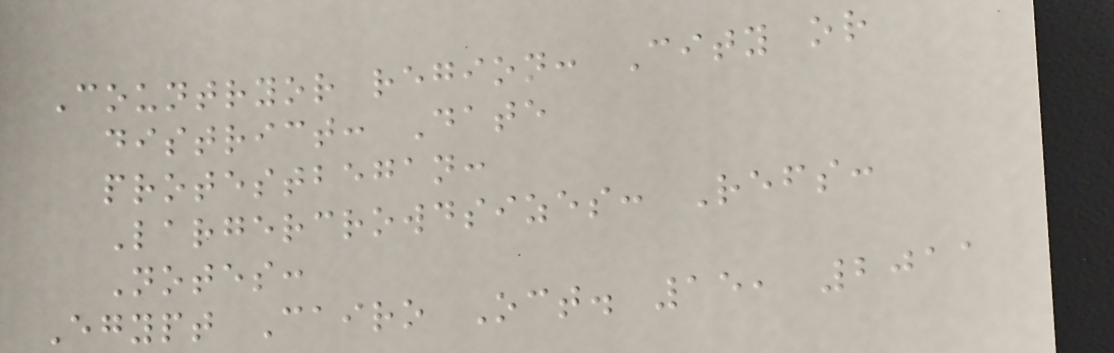Countryor region: City or
district: Date
protestbegan:
Largercrowdsizes: Refs:
Notes:
Egypt Cairo Oct. 15, 2011
